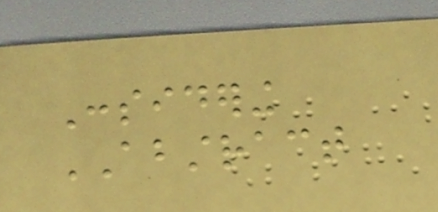Considering
ABSTRACT
